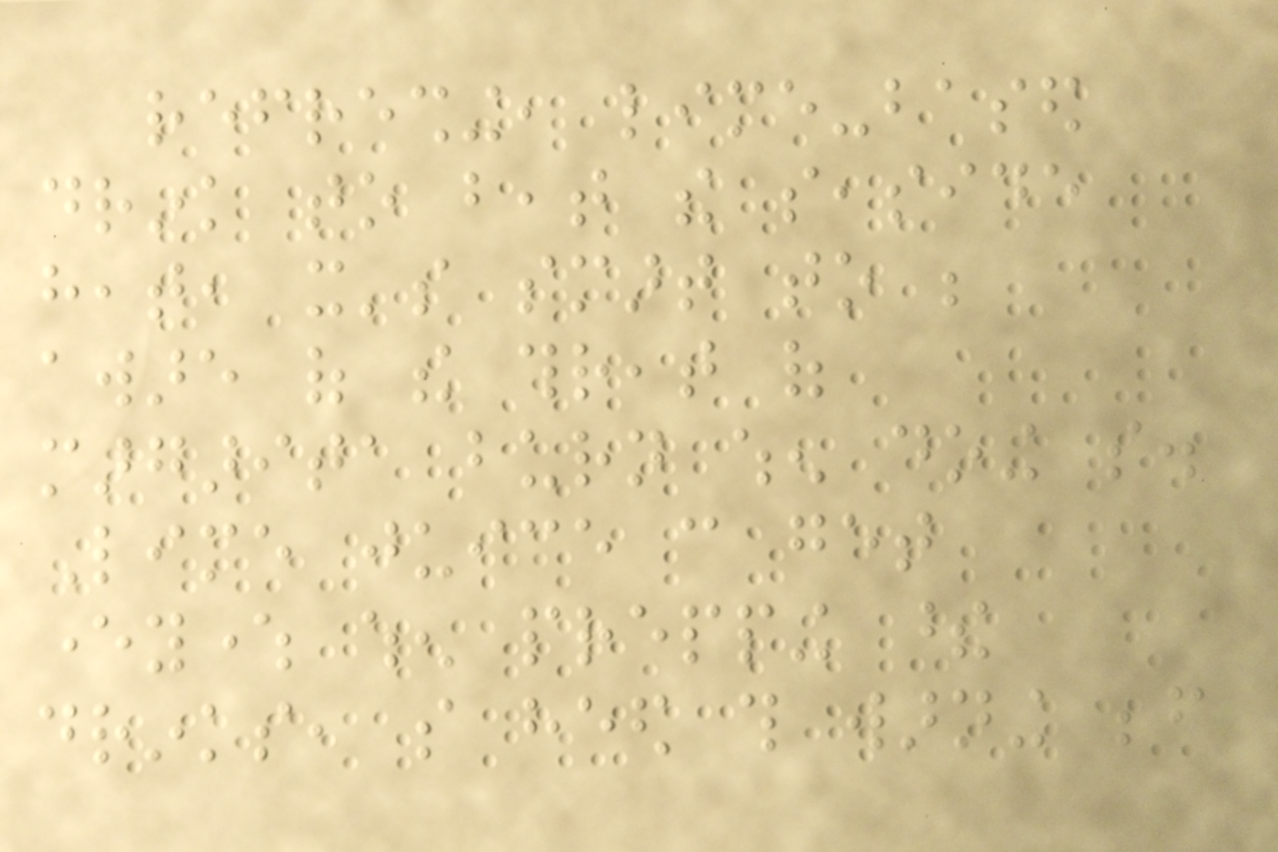refreshing, lime-based
drink to beat the seaside
heat, it's smart to be
aware of the threat of
margarita burn when doing so.
Lime juice can get
everywhere when prepping these
drinks, so heed this warning before
